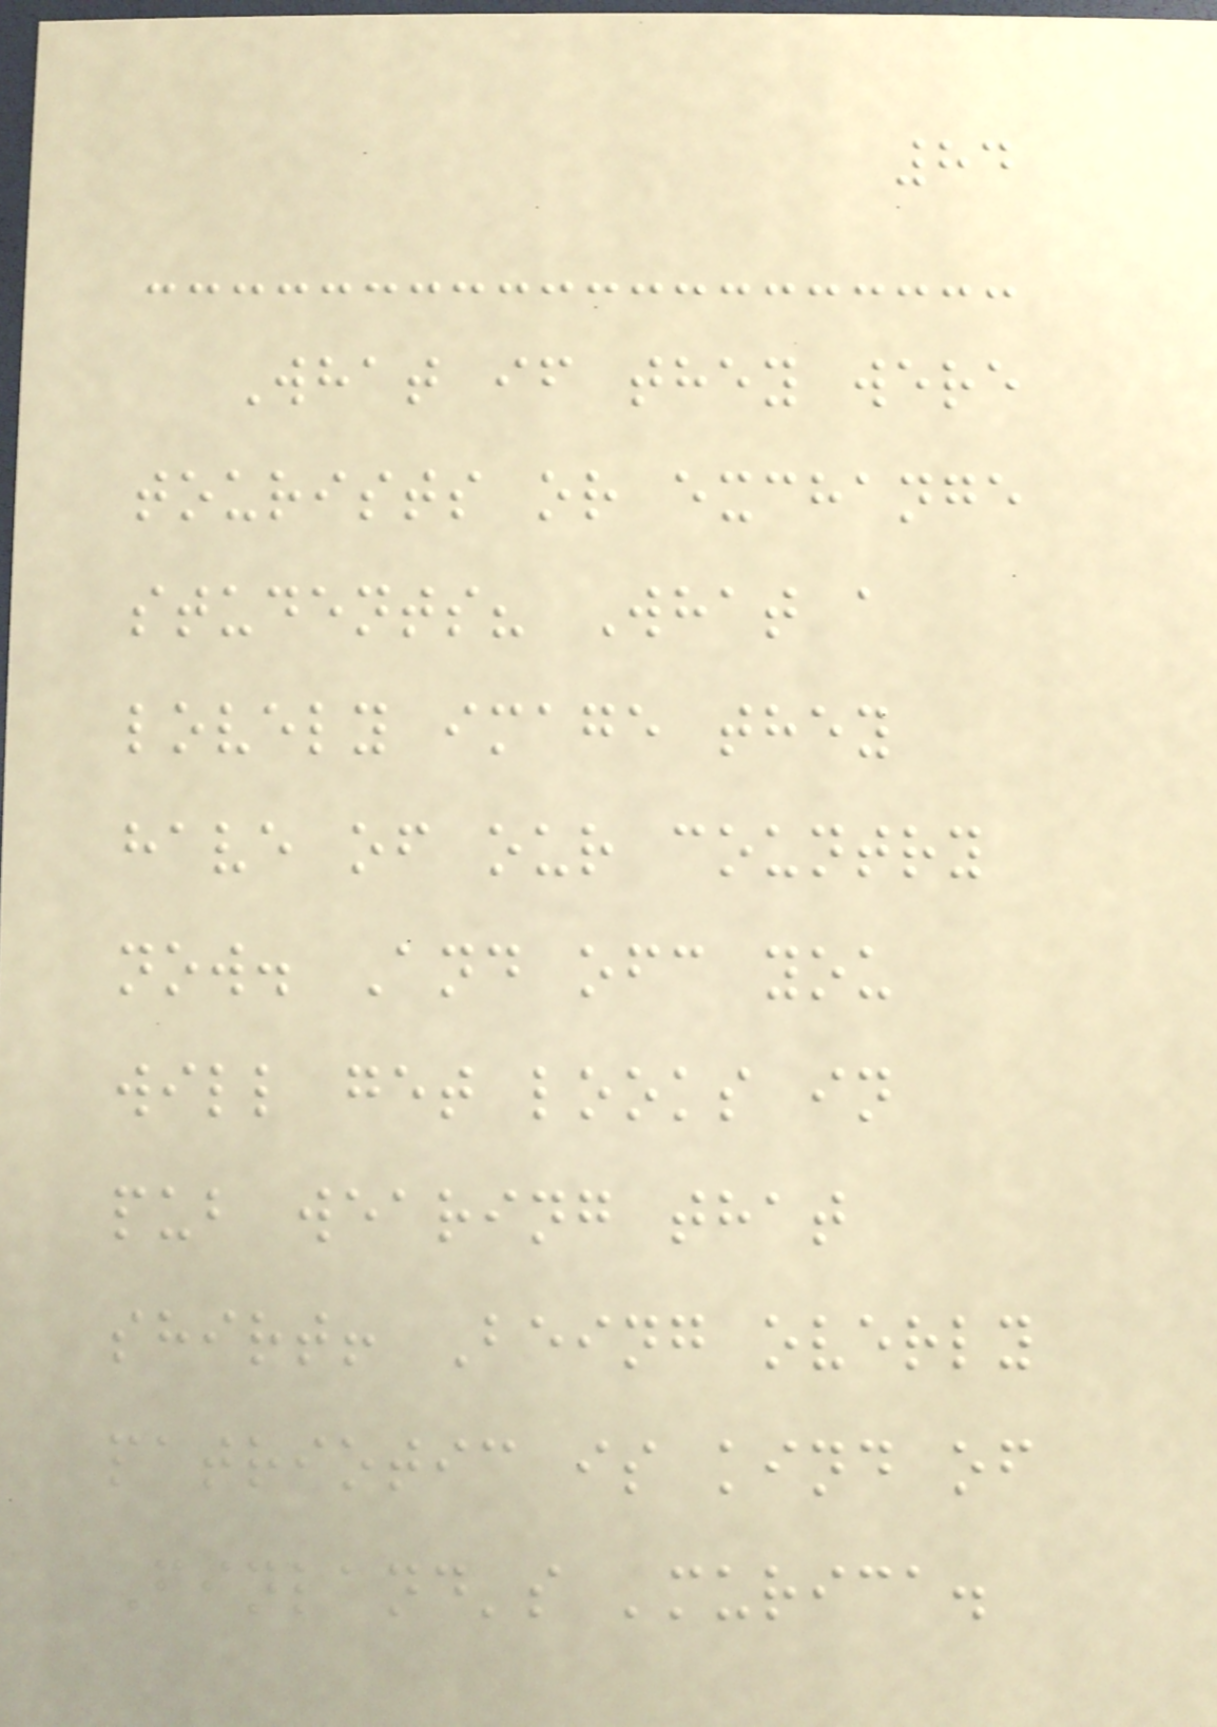84
What if they were
tourists or exchange
students? What a
lovely image they
have of our country
now. And ofc you
will get looks in
pub wearing that
shirt! Being overly
patriotic is kind of
Finland's 'murica.
